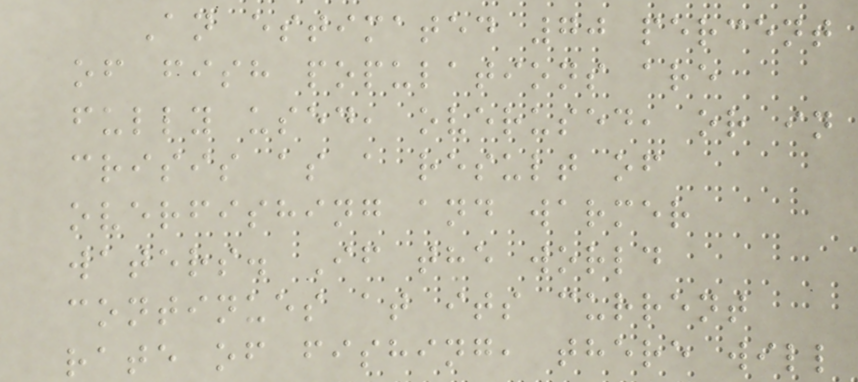An estimated 70 percent
of fish populations are
fully used, overused, or in
crisis as a result of
overfishing and warmer
waters. If the world
continues at its current
rate of fishing, there will
